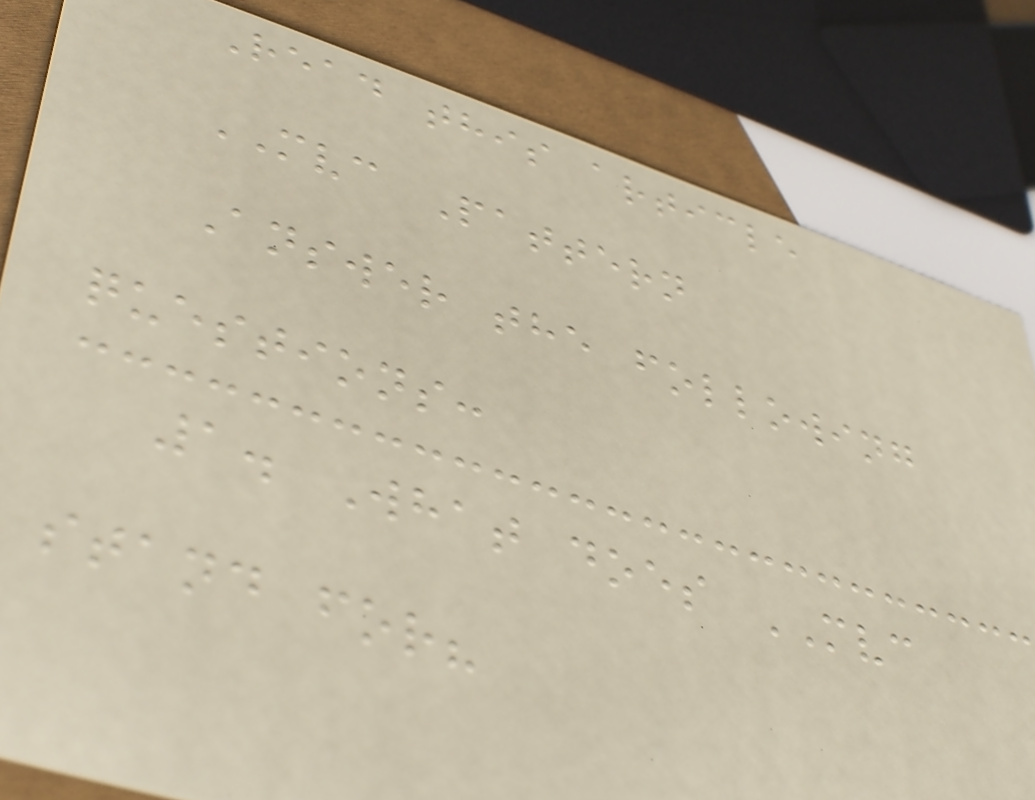Read this article
MVC Pattern
Answer the following
questions:
1. What does MVC
stand for?
